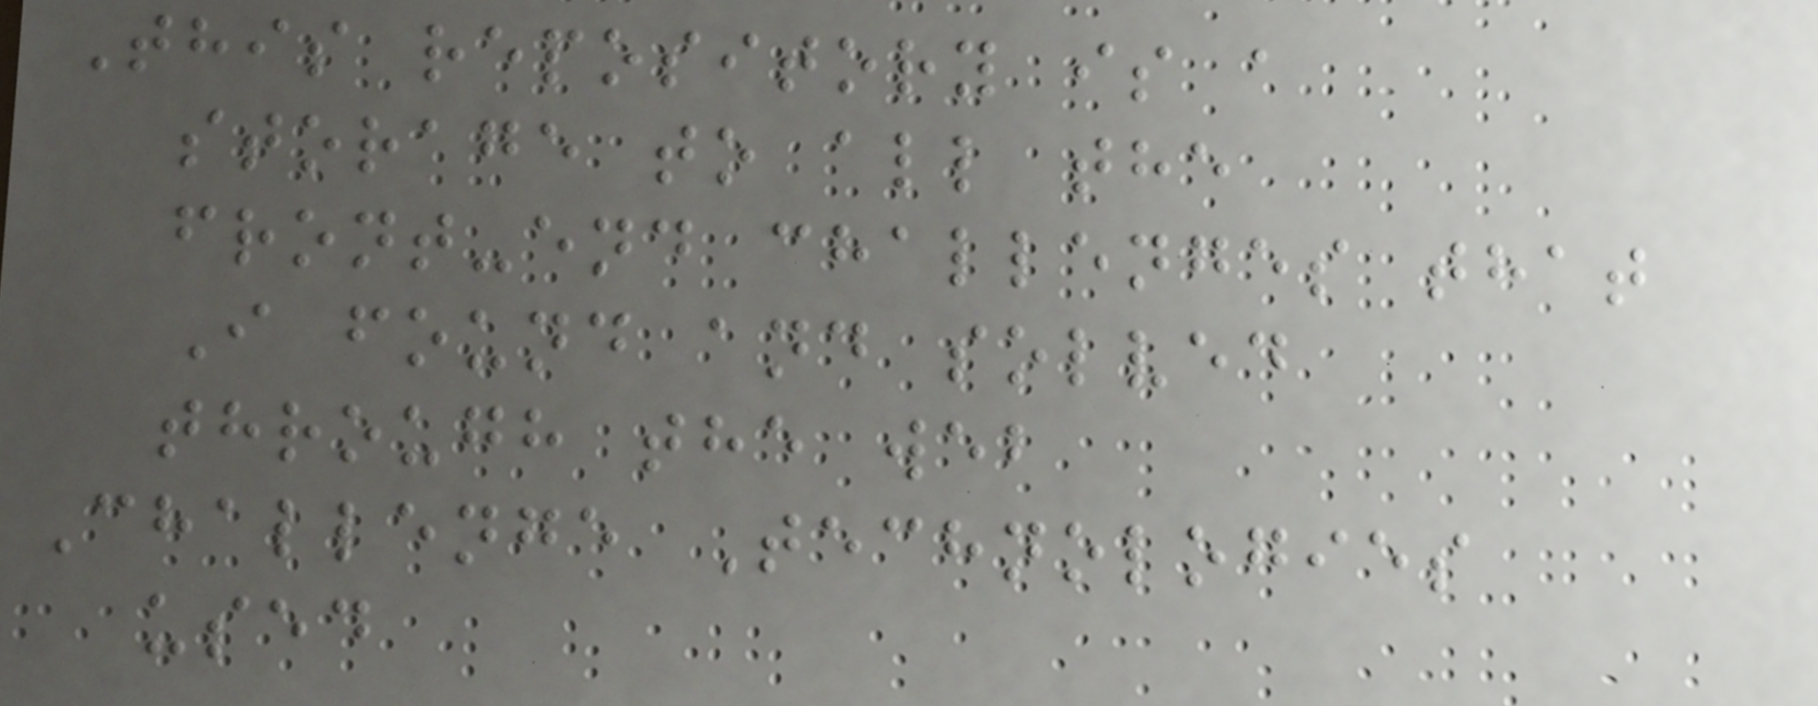This repository is a
storage to all the
front-end challenges that
I found and solved
through the web
Challenge Technologies
used
